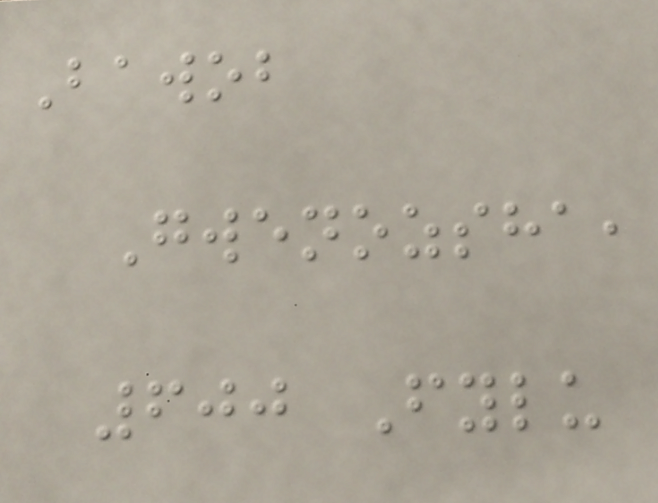Bawob
Gwenozsha,
600 Fylu
